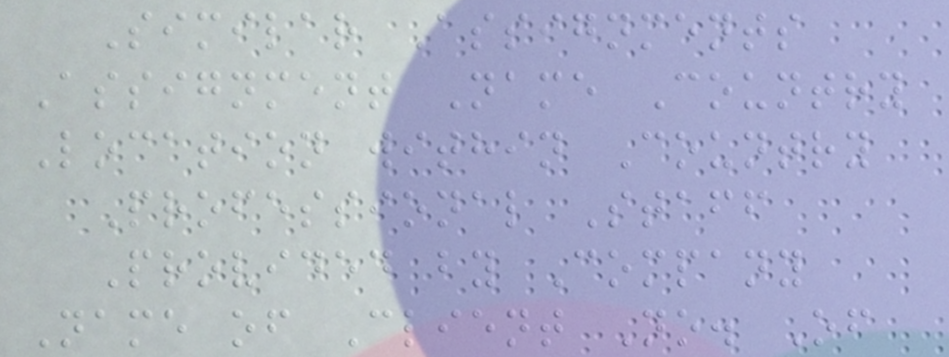Similar Assignments
Assignment Name Country
Location within Country
Professional Staff
Provided by Company
Name of Client No. Of
